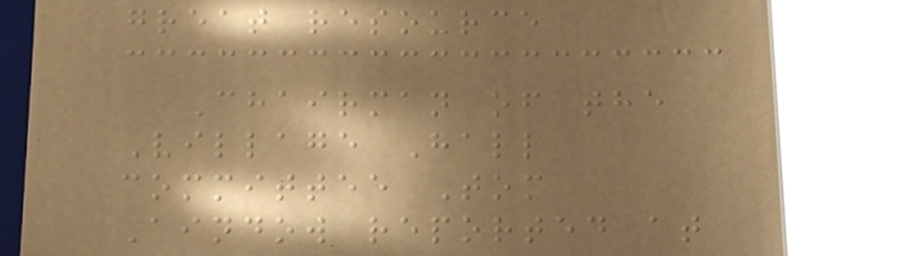great resource
Chairman of the
Village Hall
committee Tom
Aindow reported at
